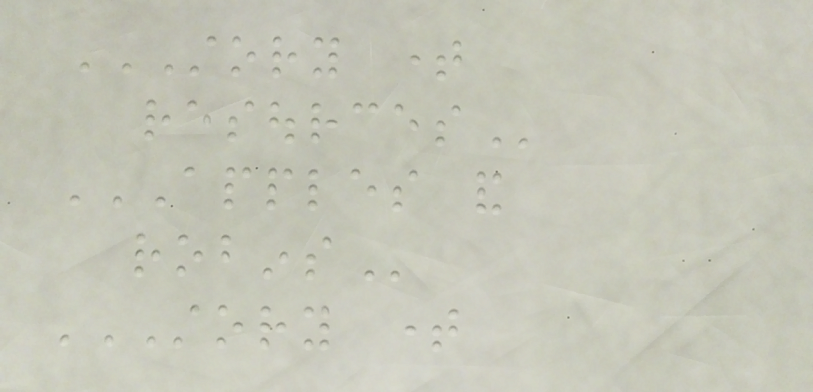STORY TIME
RESOURCES
APPLES AND
ROBINS
STORY TIME
